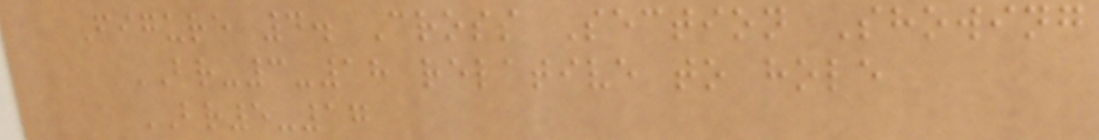Figure 4. Cross Section Showing
BR-3-18 relative to hole
BR5-17
